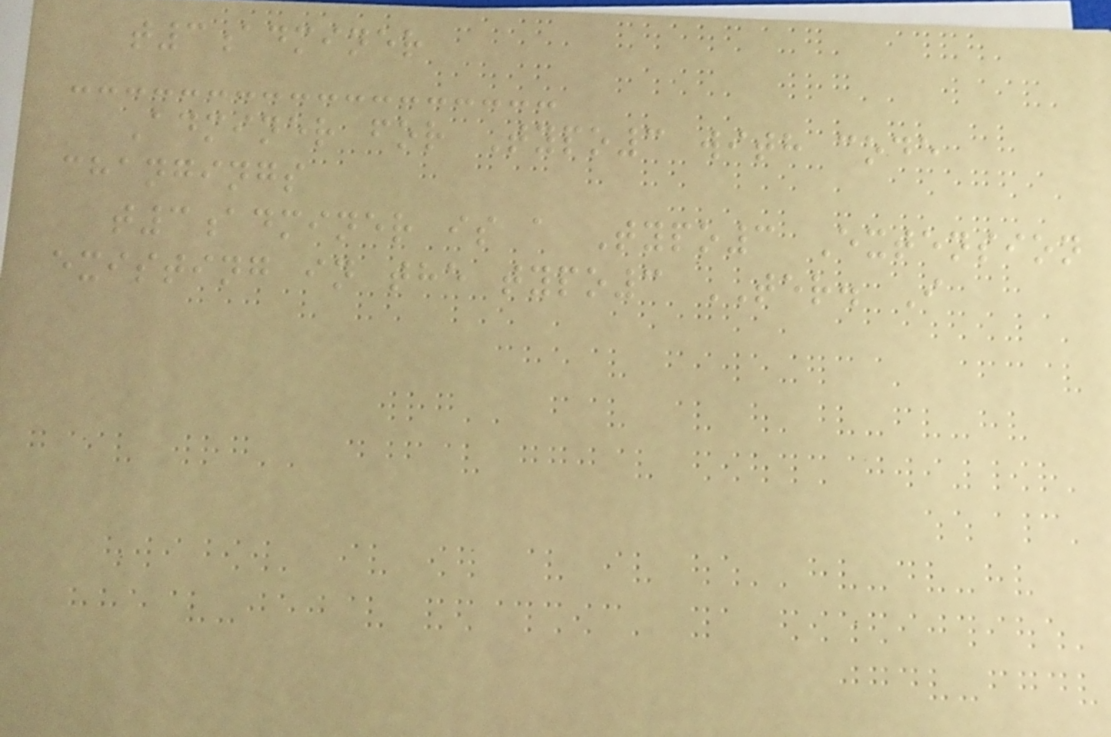t3adminer
Adminer for Typo3 with code
changings
t3adminer is a Typo3 Extension
existing in the typo3 TER. I
